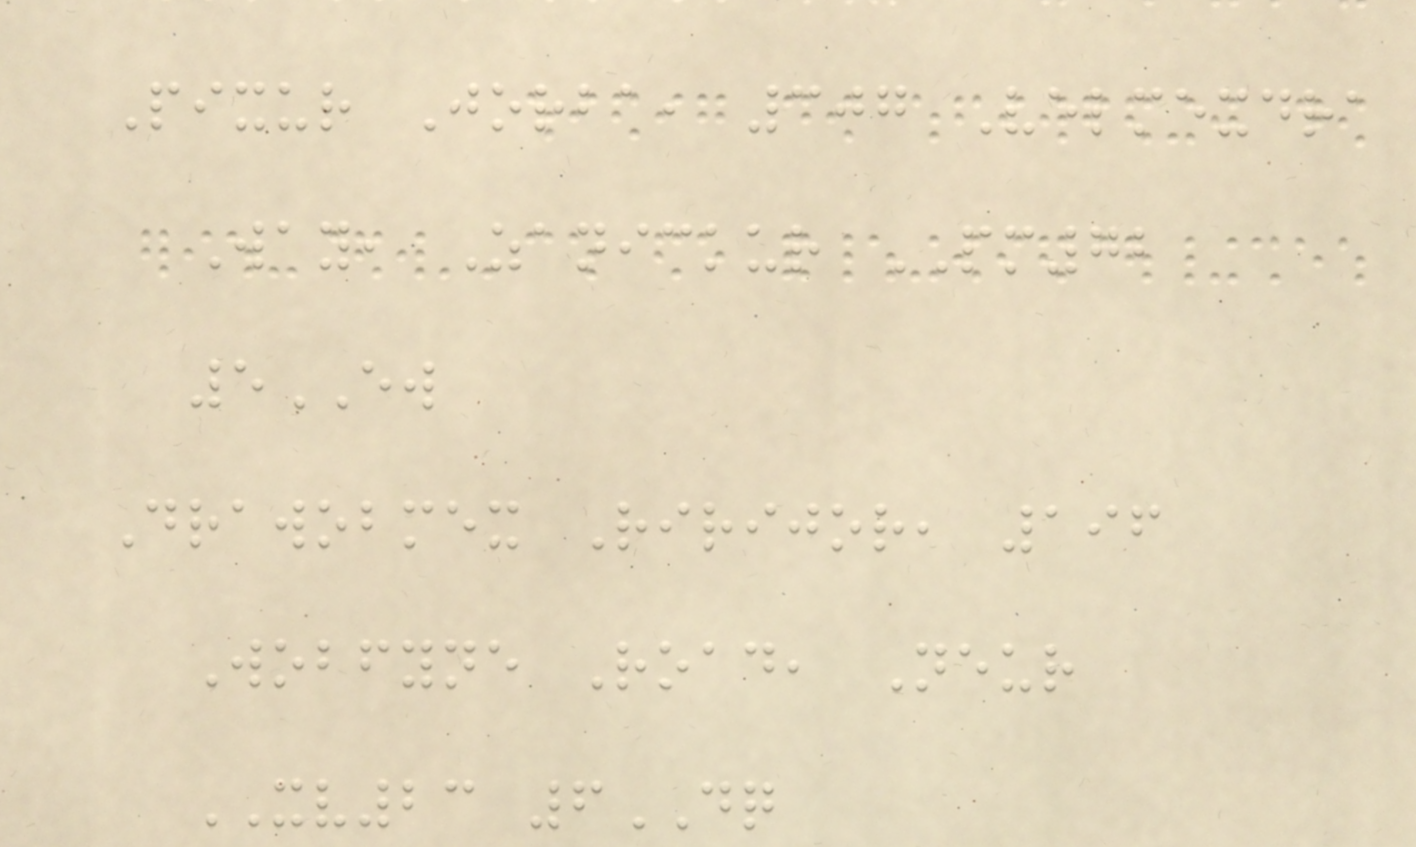Pixur Jorba, 307 Velmexdra
Way, Zanickur PM72
5EW
Drawobmex Ririjor, 196
Wobfyne Road, Neur
XV23 6DQ
